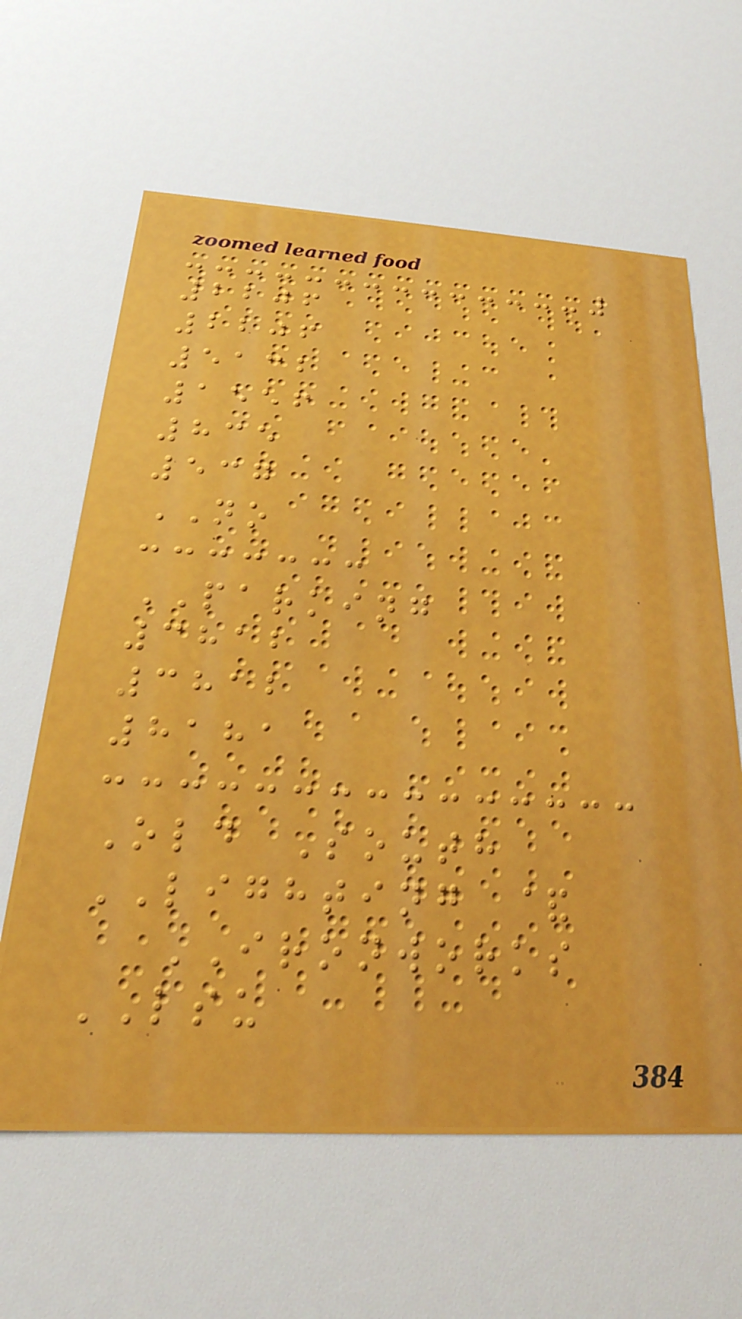2206
2206
5132
1556
835
537
NO
PARKING
3812
3812
8181
Old South
LIGHTING &
IRONWORKS
LSU
